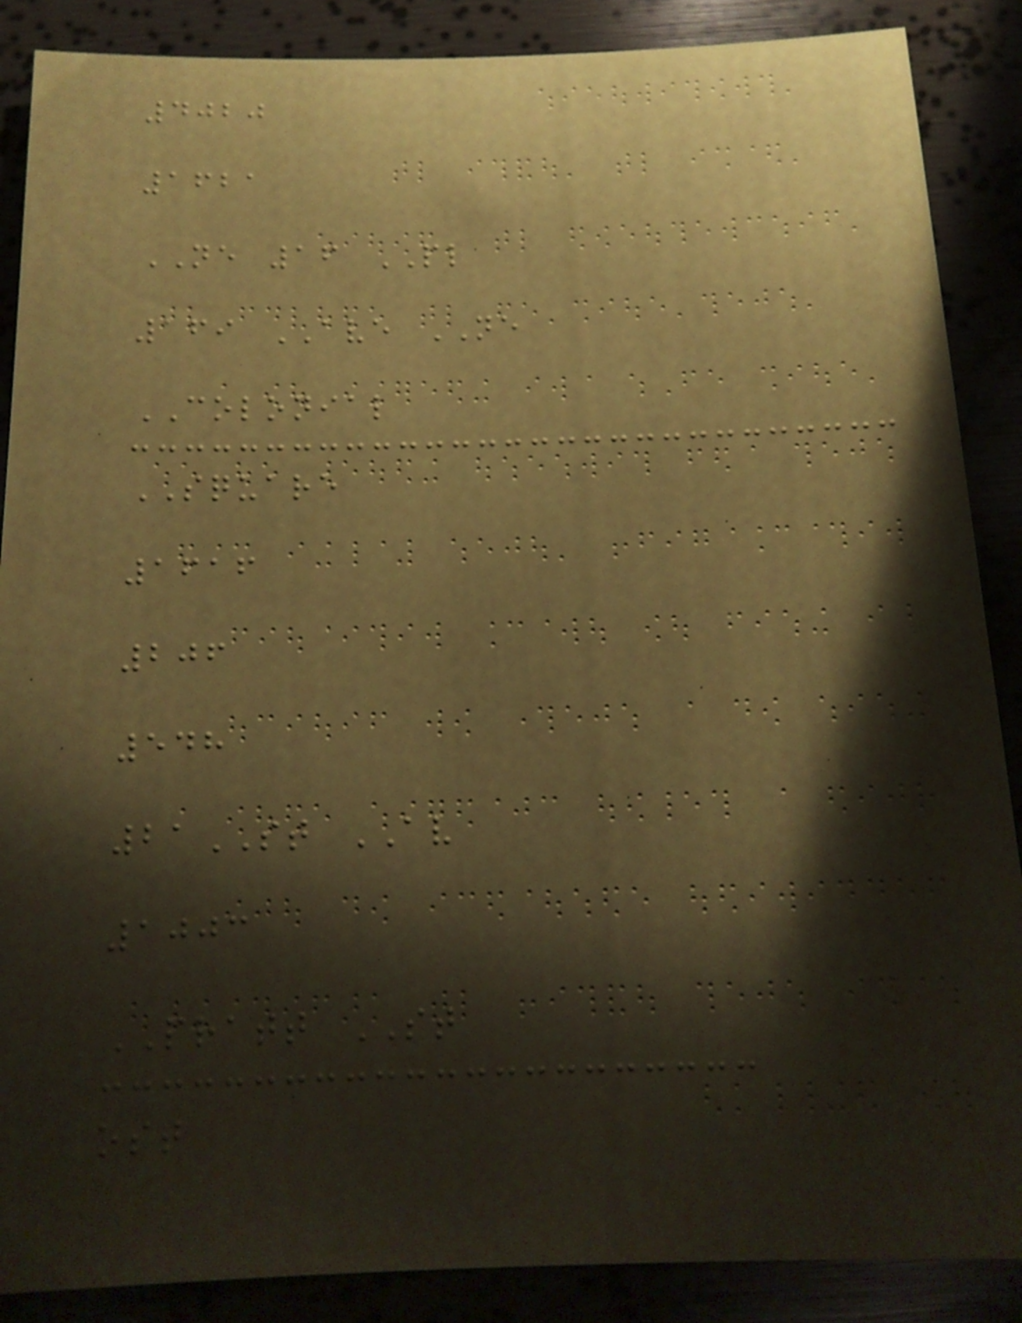4020
1621
NE 16 PL
169 AVE NE
COLONIAL
SQUARE
1616
206
548
21ST AV
1003
PRATT ST
ost
